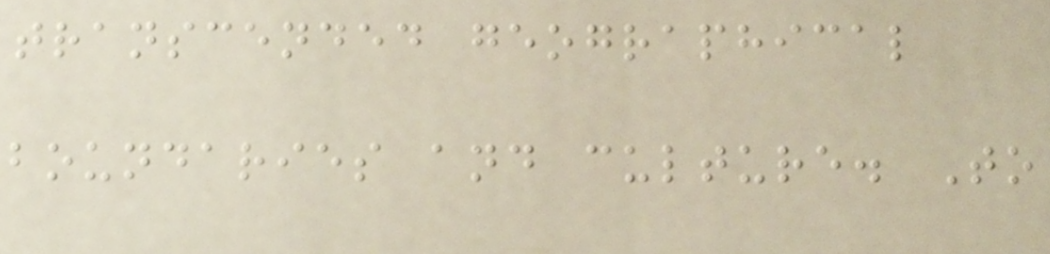transcended geographical
boundaries and culture. To
